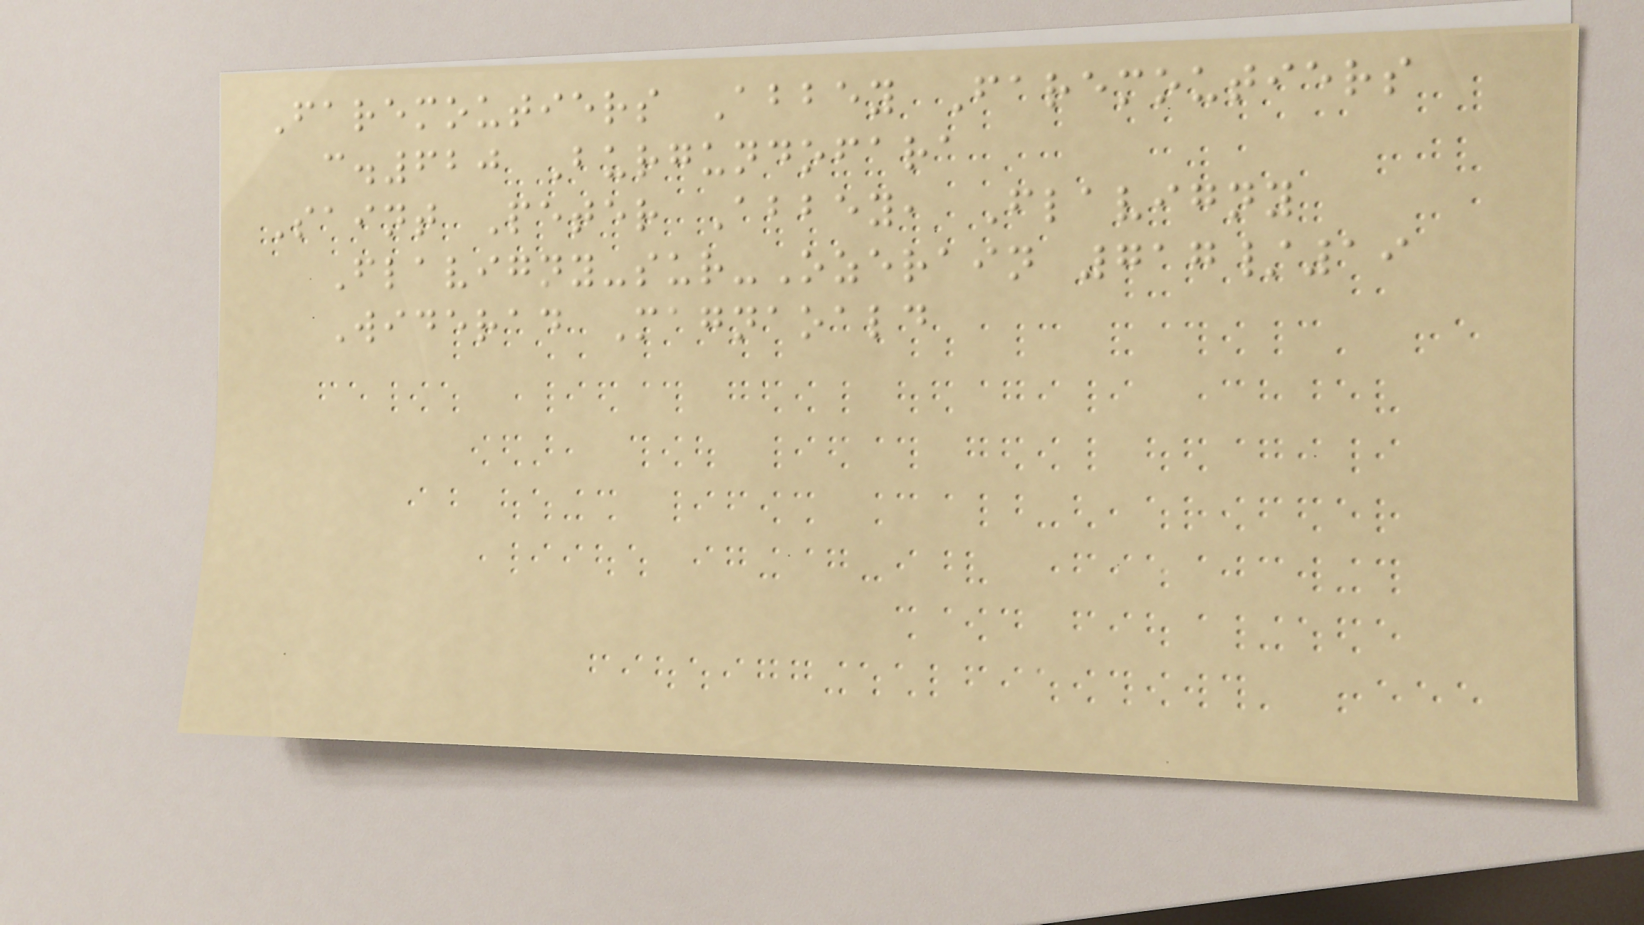Faremoutiers Abbey Faremoutiers
c.620 Burgundofara
Saint Peter Abbey, Flavigny
Flavigny-sur-Ozerain 717/19
Widerad Magnaoald
